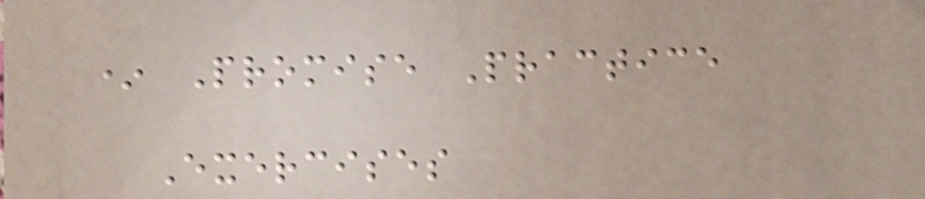* Promise Practice
Exercises
